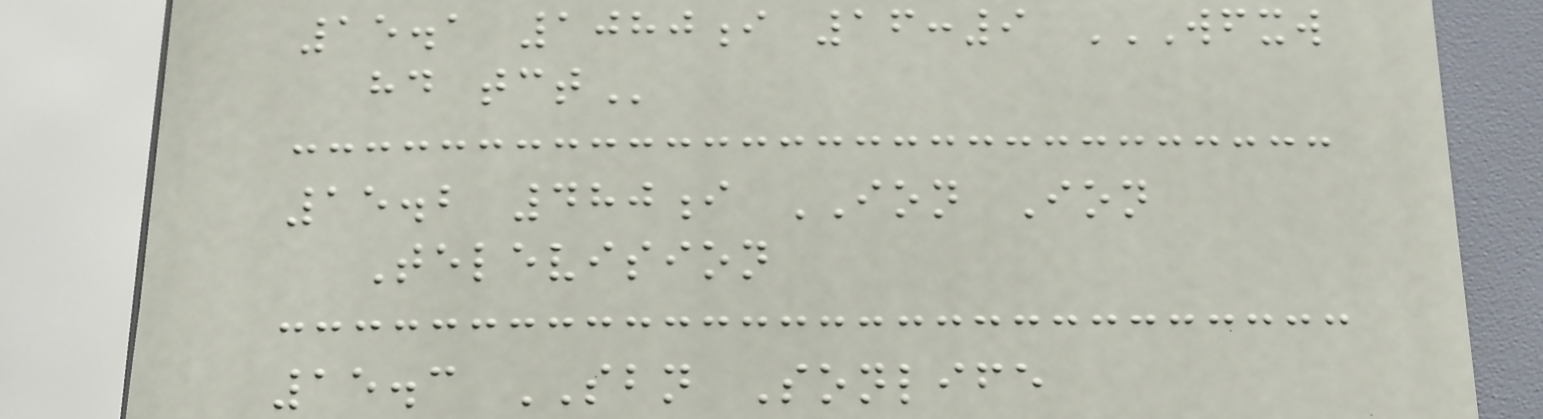15.1 1080i 16:9 WFXW
HD TCT
15.2 480i ION Ion
Television
15.3 SBN Sonlife
